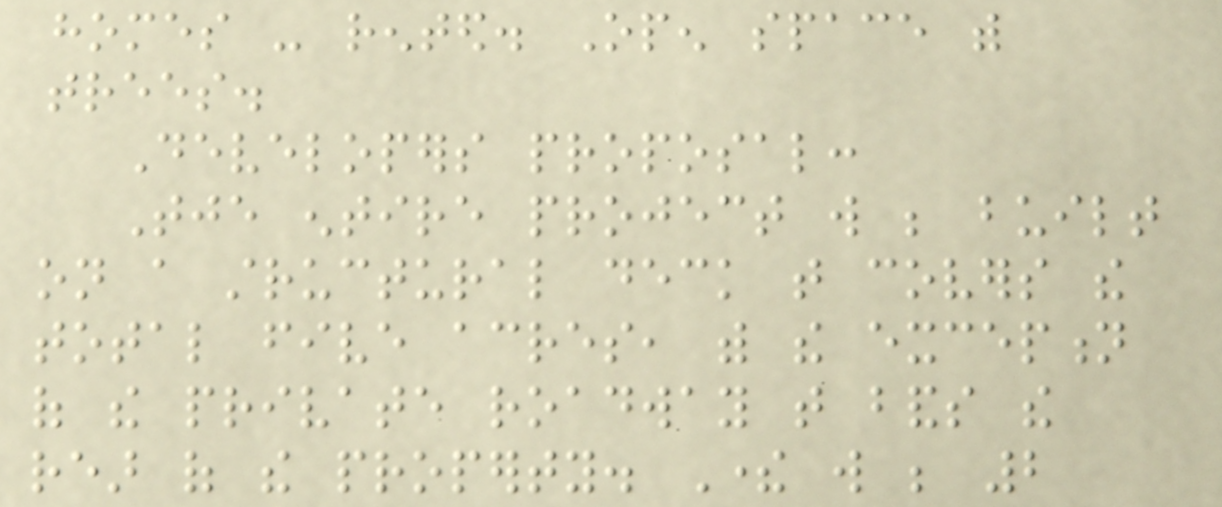homes - rented. Open space with
trees.
Developers proposal:
Tje entire project will be built
on a structural deck that covers the
total five acres, with the exception
of the private roadway that bands the
rear of the property. There will be 2
